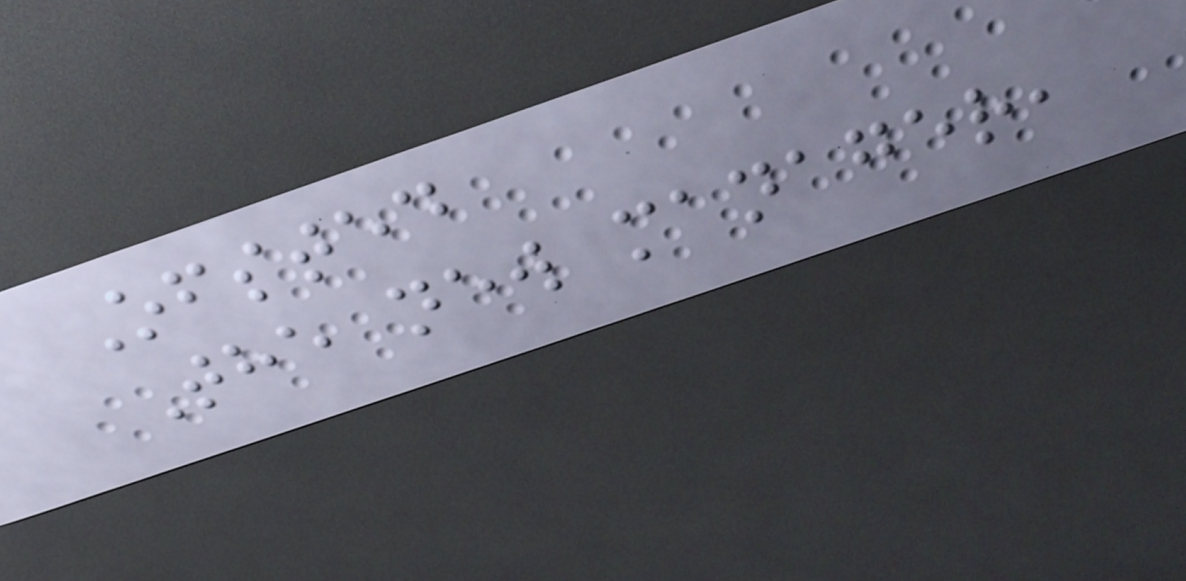Ofsted
The new manager,
